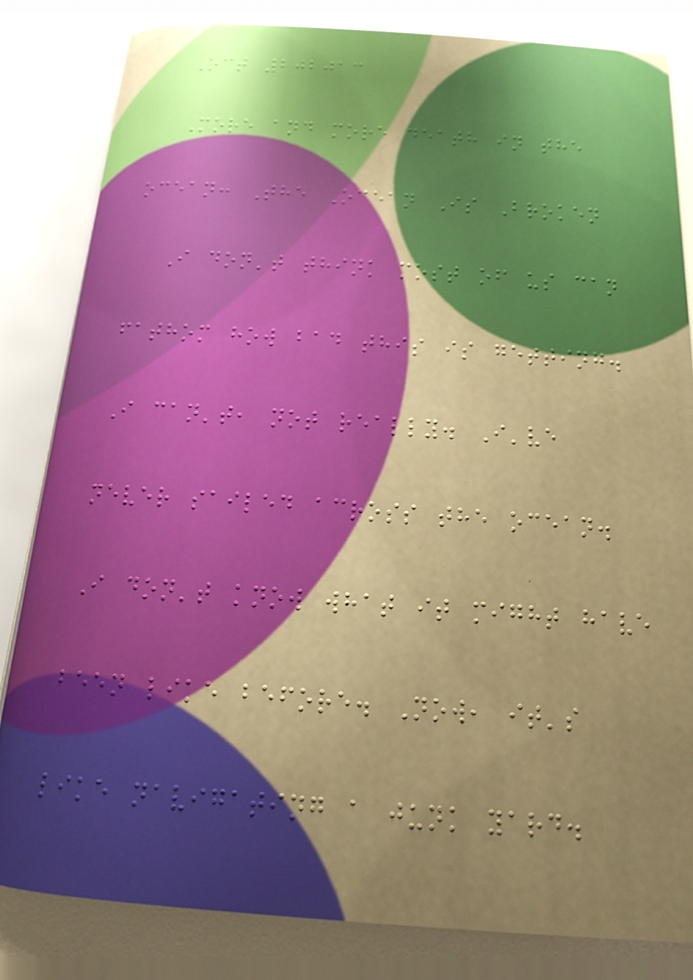Oct 202013
More and more death in the
ocean: The Ocean Is Broken
I don't think most of us can
fathom how bad this is getting.
I can't, not really. I've
never sailed across the ocean.
I don't know what it might have
been like before. Now, it's
like navigating a junk yard.
